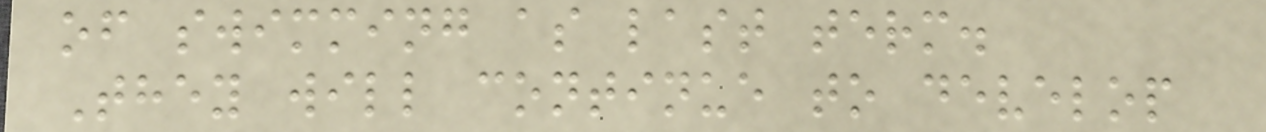of swimming as last term.
They will continue to develop
